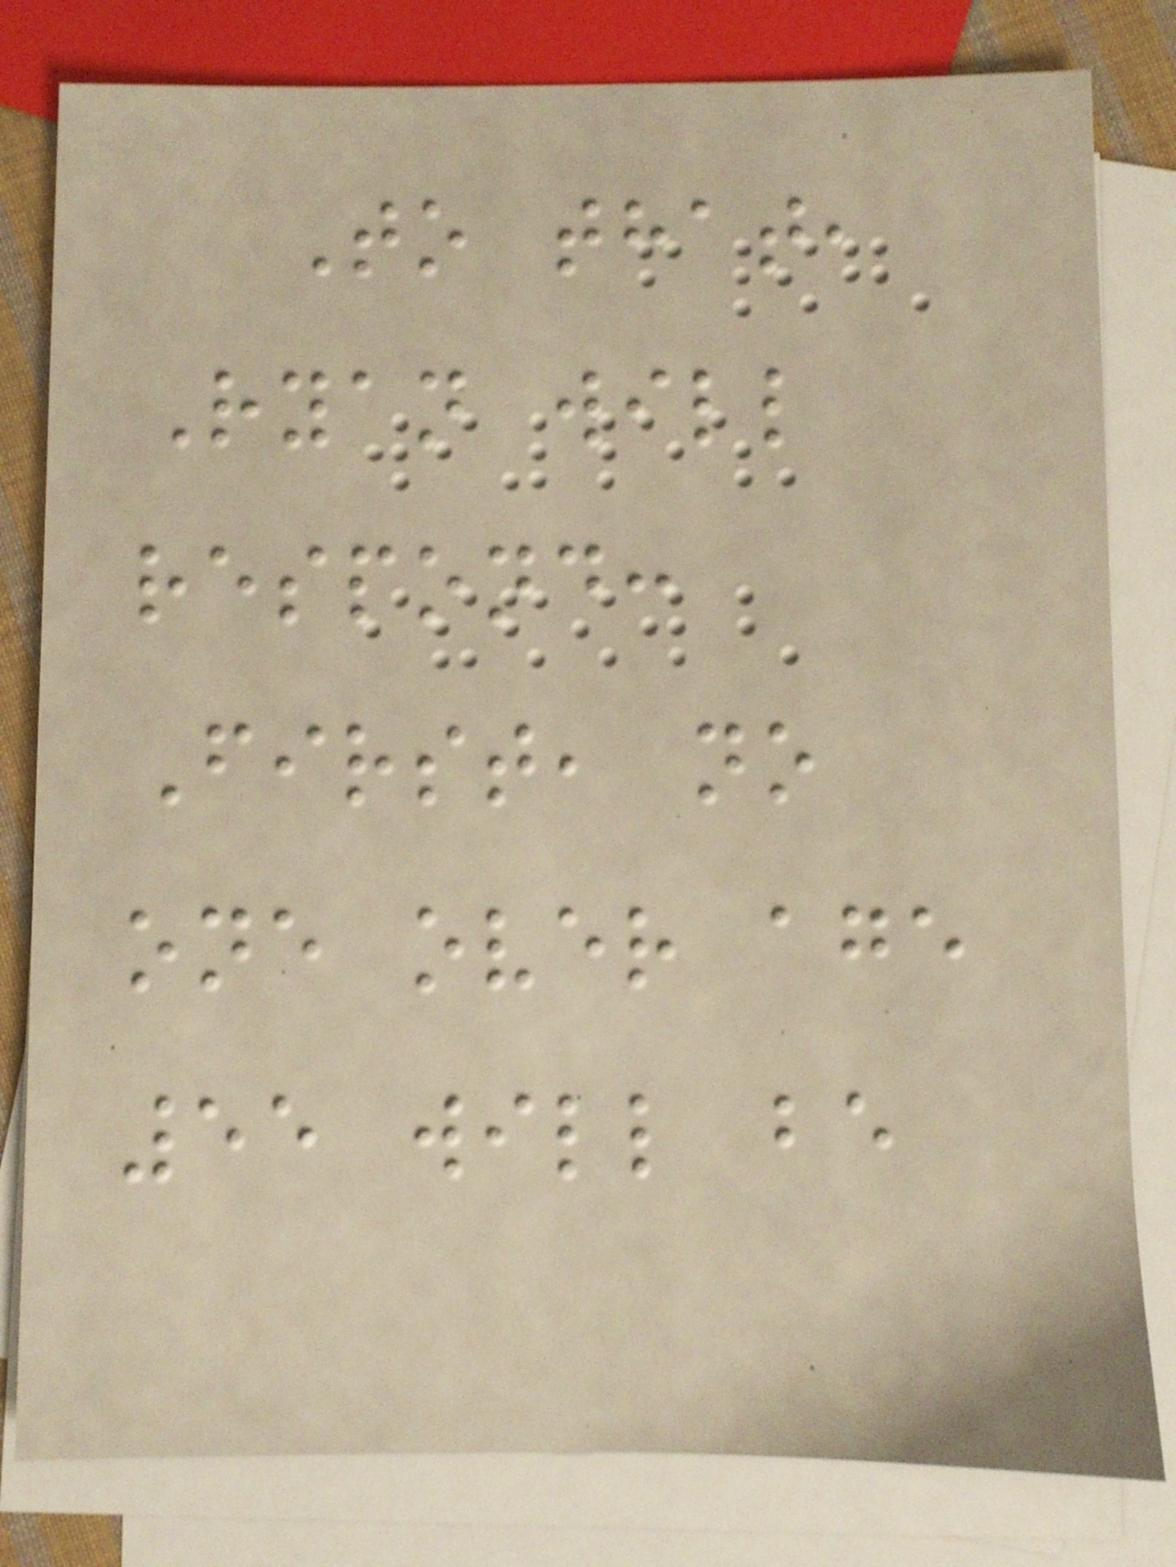To that,
Ryan will
respond:
First, no
one over age
55 will be
